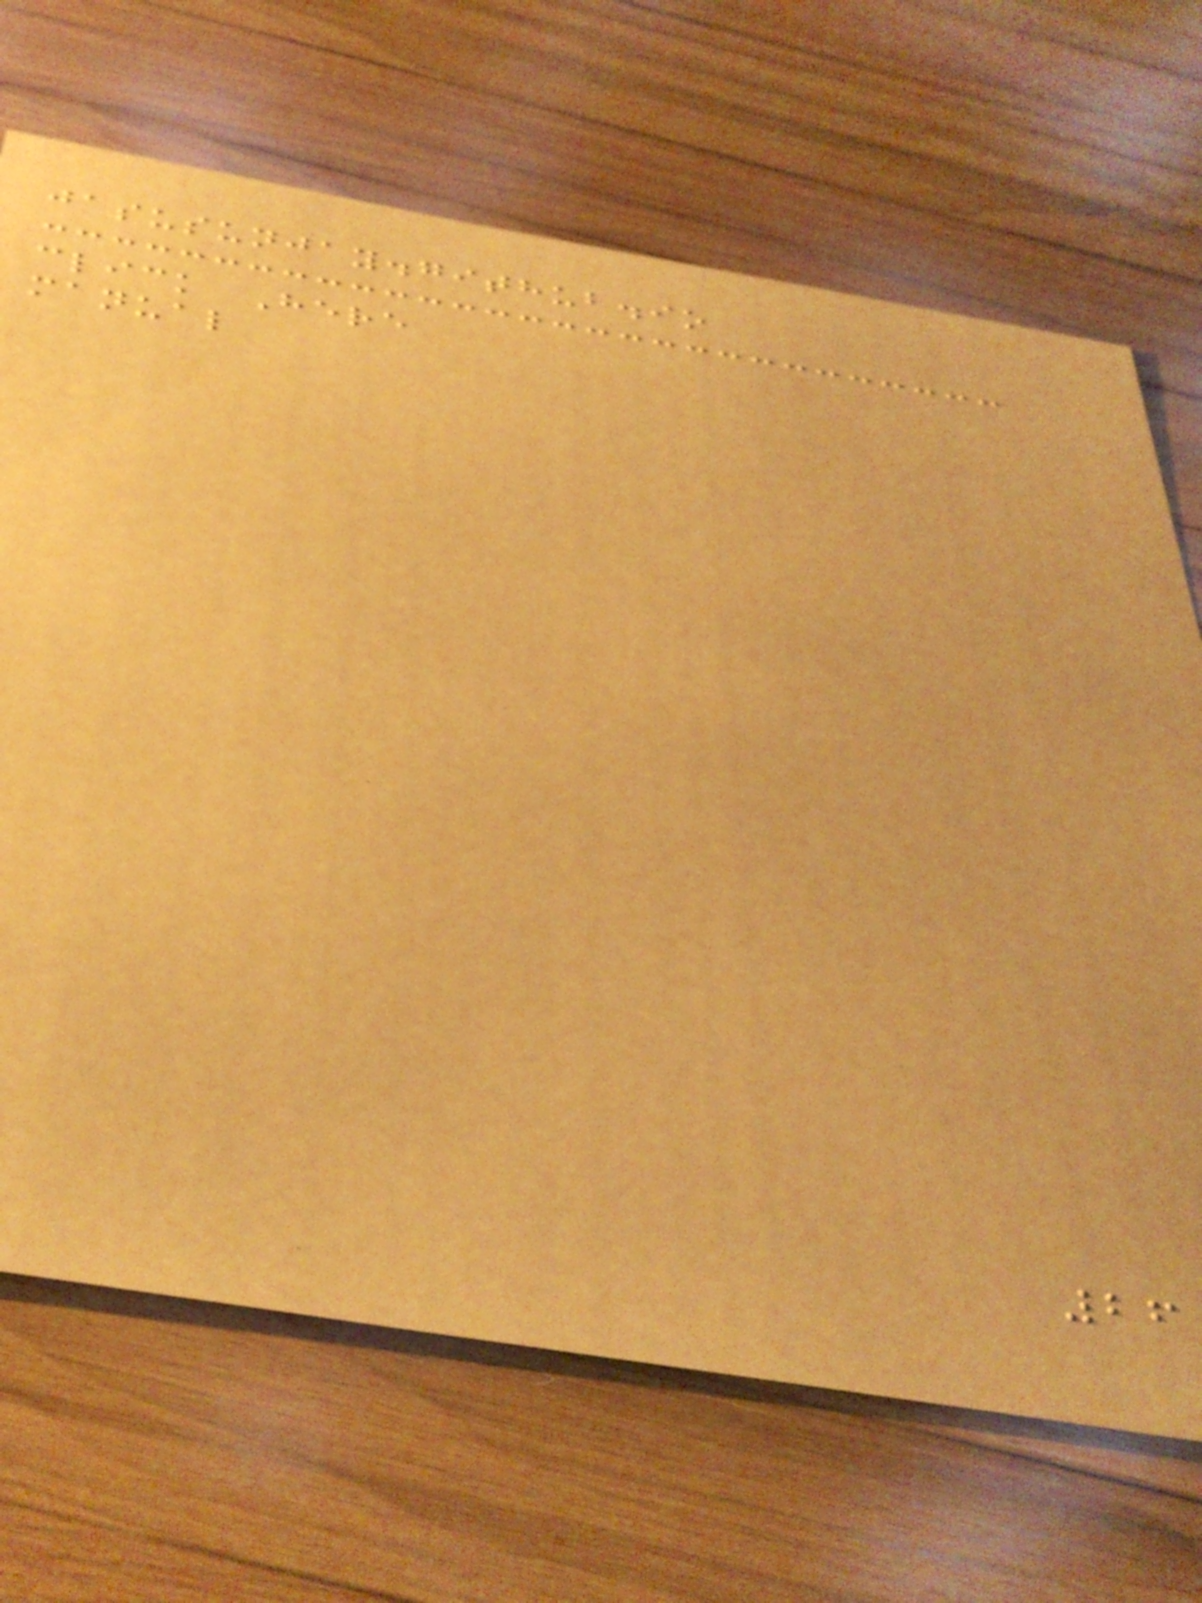jasusunjay.github.io
click Here
manual
26
